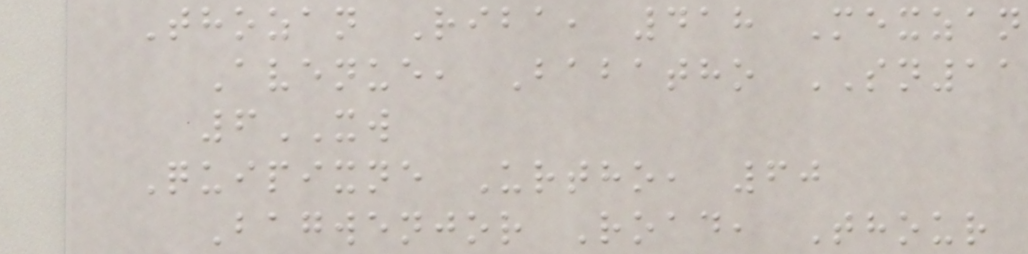Thozan Riba, 418 Mexzan
Avenue, Babatho SN11
6XW
Quipixne Urtho, 60
Bagwenjor Road, Thour
